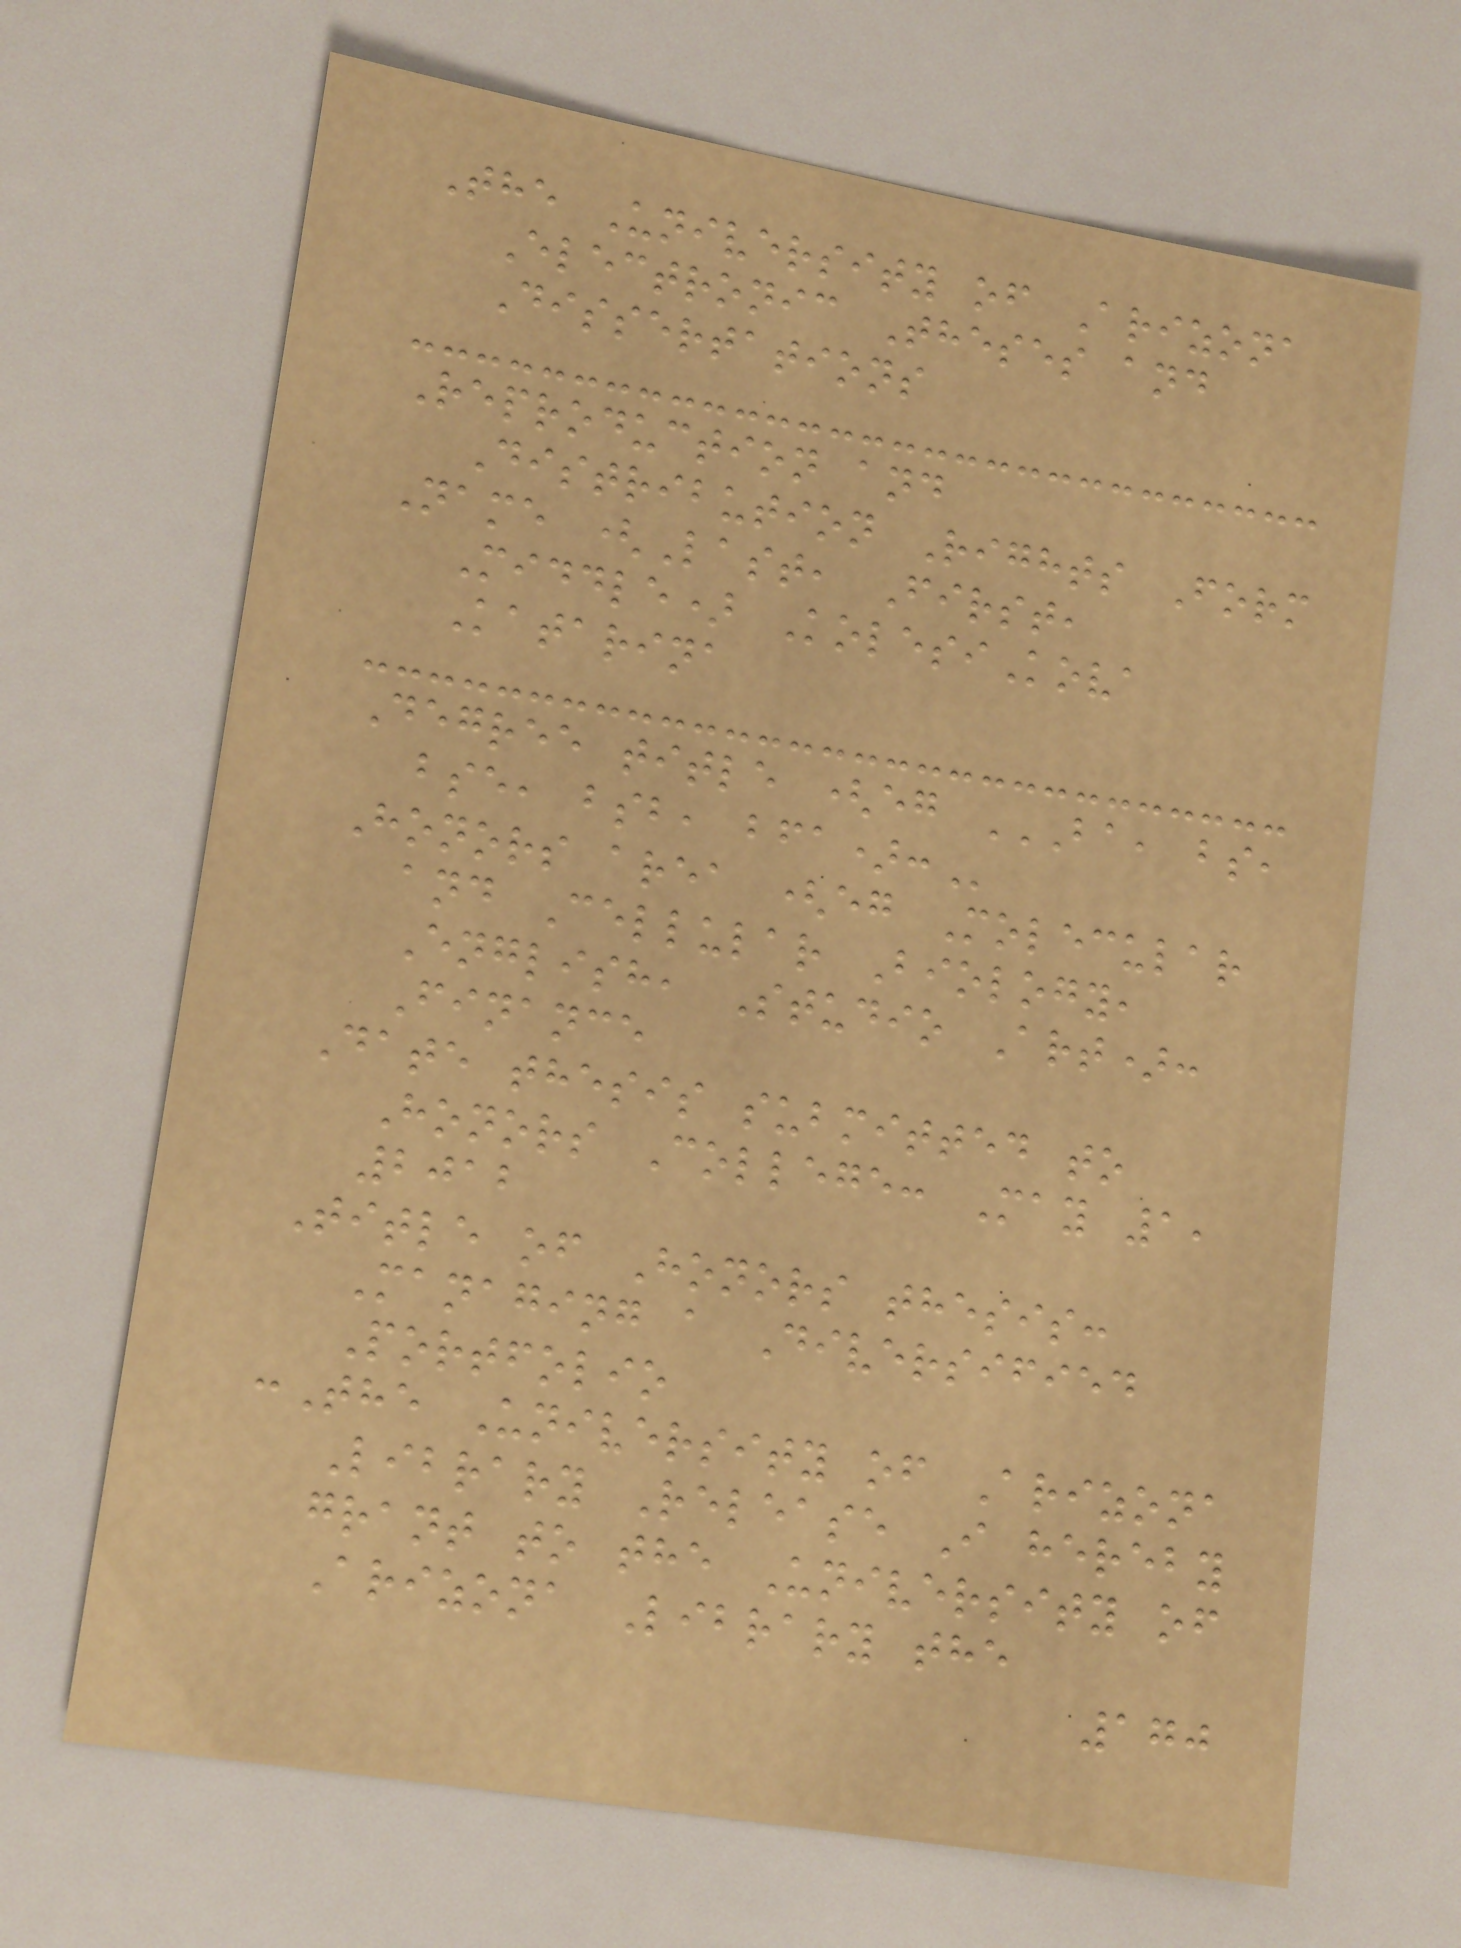The University of Arizona
Electronic Theses and
Dissertations
Reproduction and
Distribution Rights Form
Name (Last, First,
Middle) KolesiKova
Katarina
Degree title (eg BA, BS,
BSE, BSB, BFA):
Honors area (eg Molecular
and Cellular Biology,
English, Studio Art):
Finance
Date thesis submitted to
Honors College: May 1,
2012
Title of Honors thesis:
Managing a Diversified
Portfolio
:The University of Arizona
Library Release I hereby
grant to the University of
Arizona Library the
170
